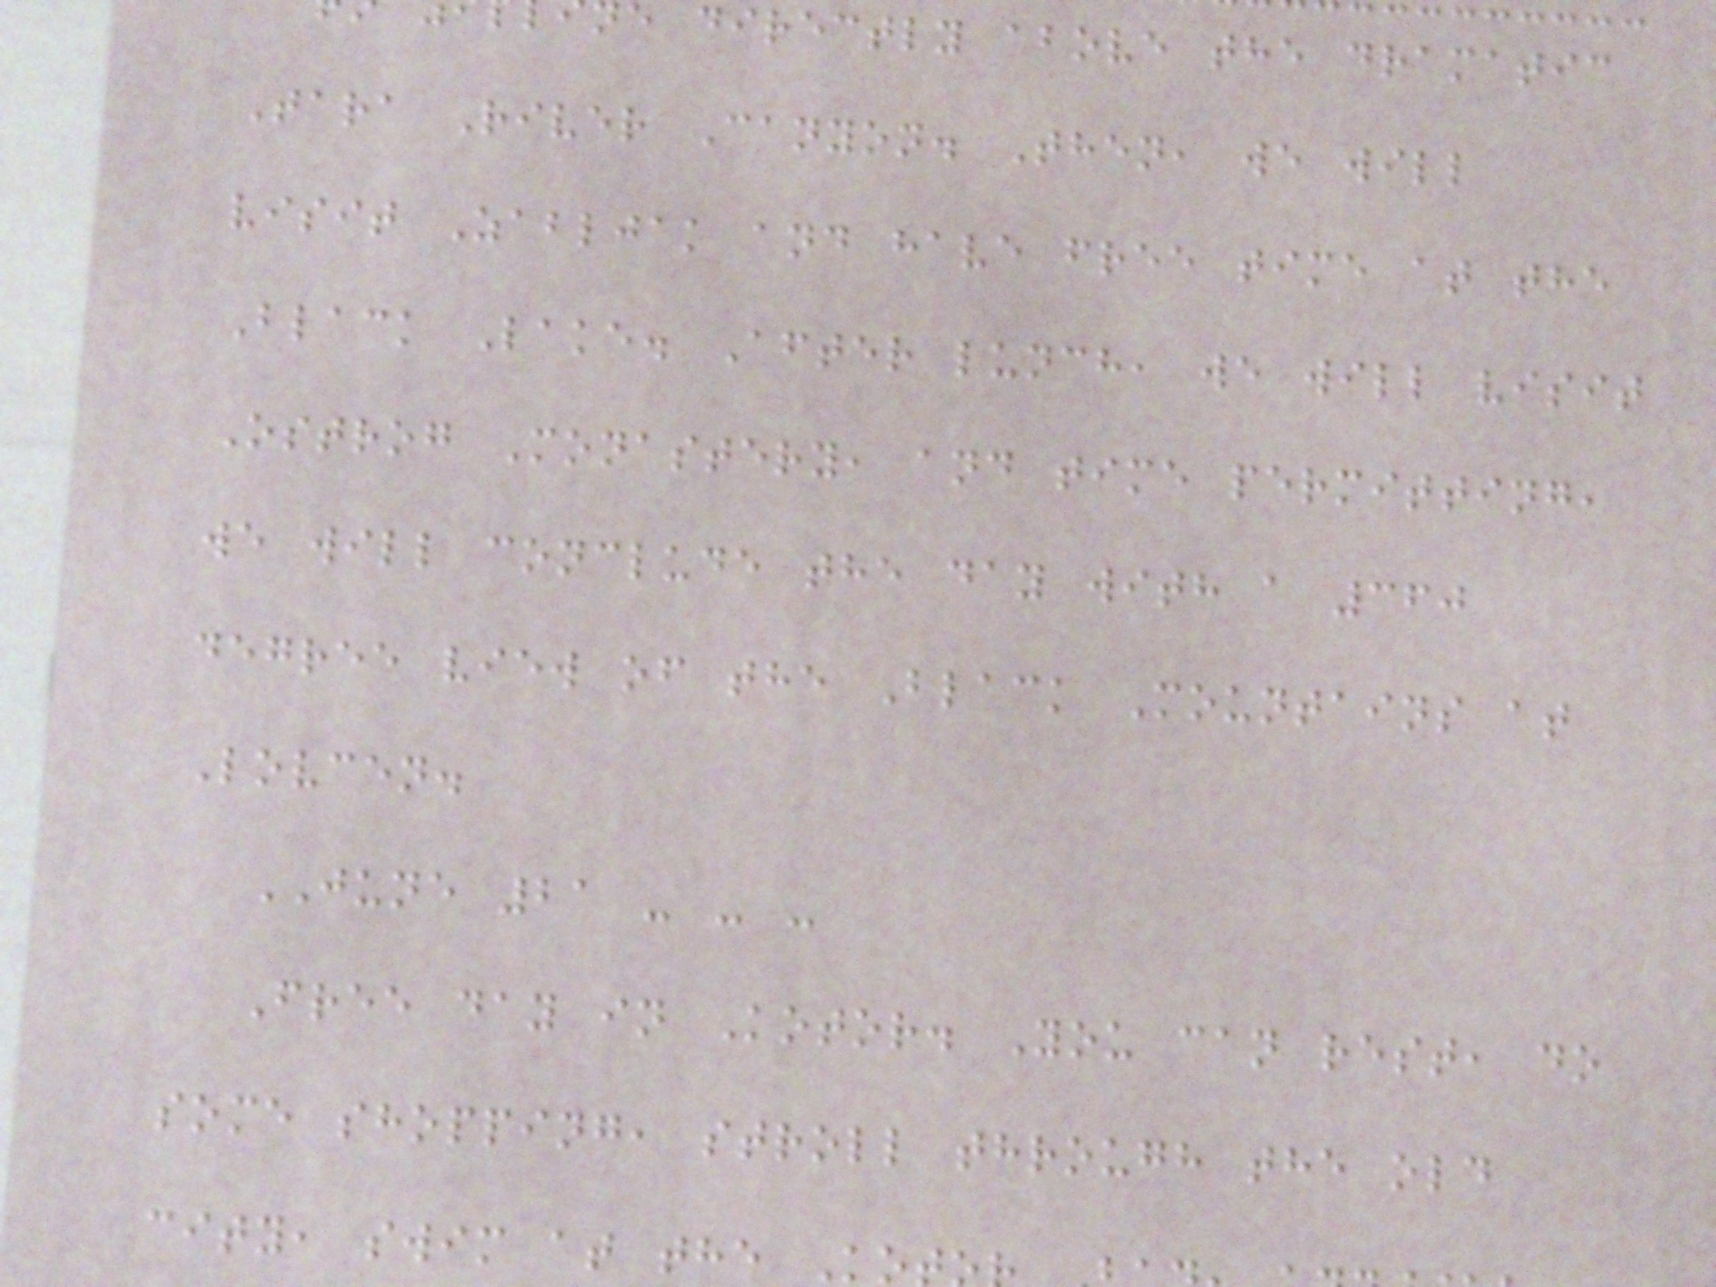e directly above the dramatic
Tara River Canyon. Then, we will
visit Zabljak and have free time at the
Black Lake. After lunch, we will visit
Ostrog Monastery, and time permitting,
we will conclude the day with a 360
degree view of the Black Mountains at
Lovcen.
JUNE 21 - - -
Free day in Kotor. You can rest, do
some shopping, stroll through the old
city, swim at the Ko
